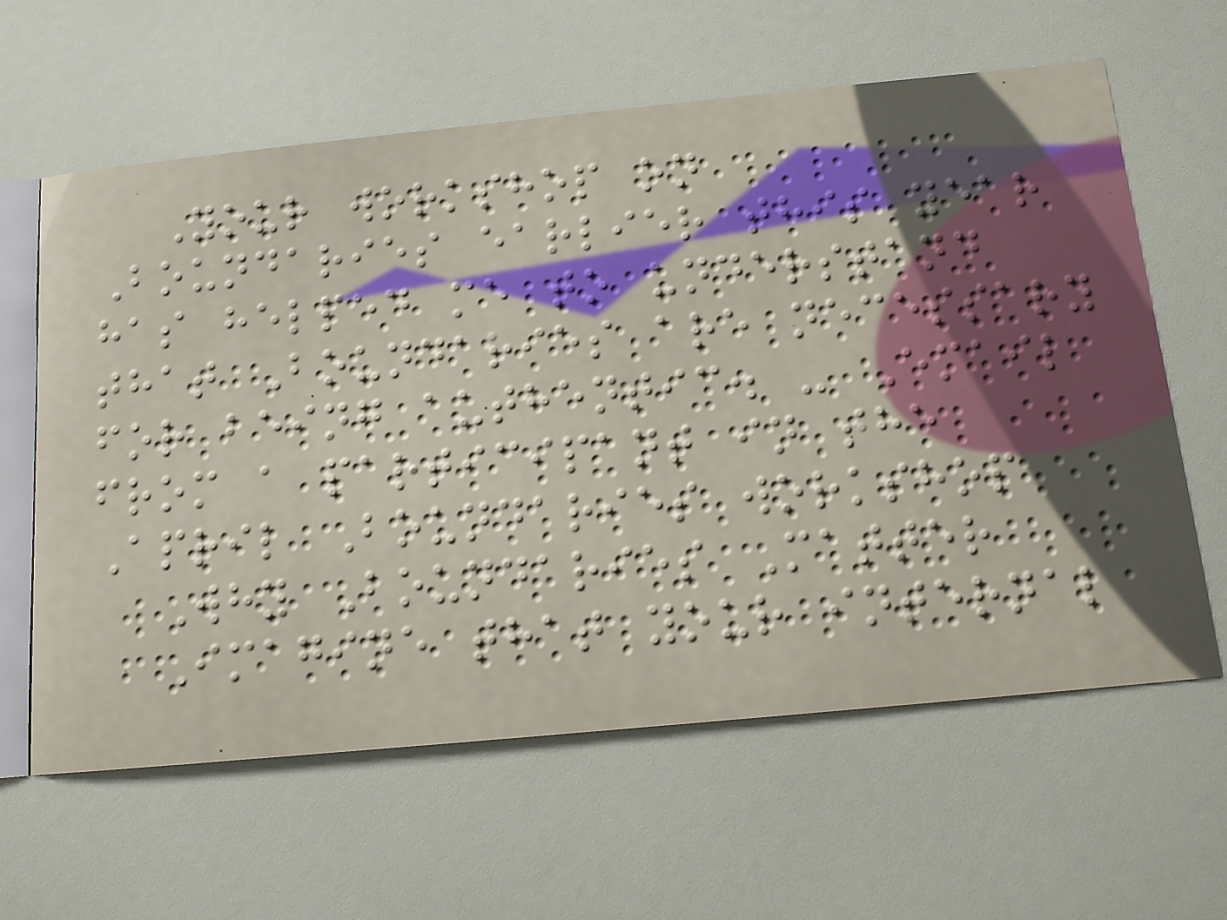Your workshop on
Boundaries earlier this year
has helped me to understand
that Boundaries are necessary
for being authentic. - Email
from a participant in the
April Boundaries workshop
Why Boundaries Matter
Imagine that your internal
